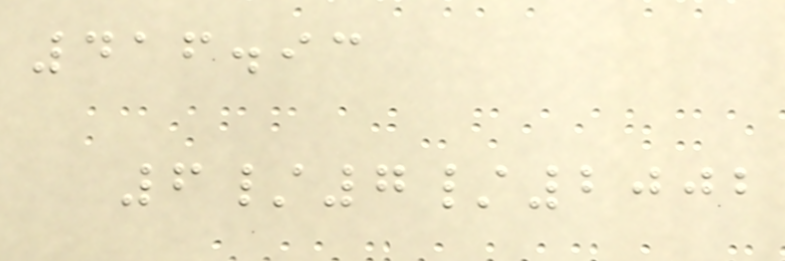416.93
6/7/2002
